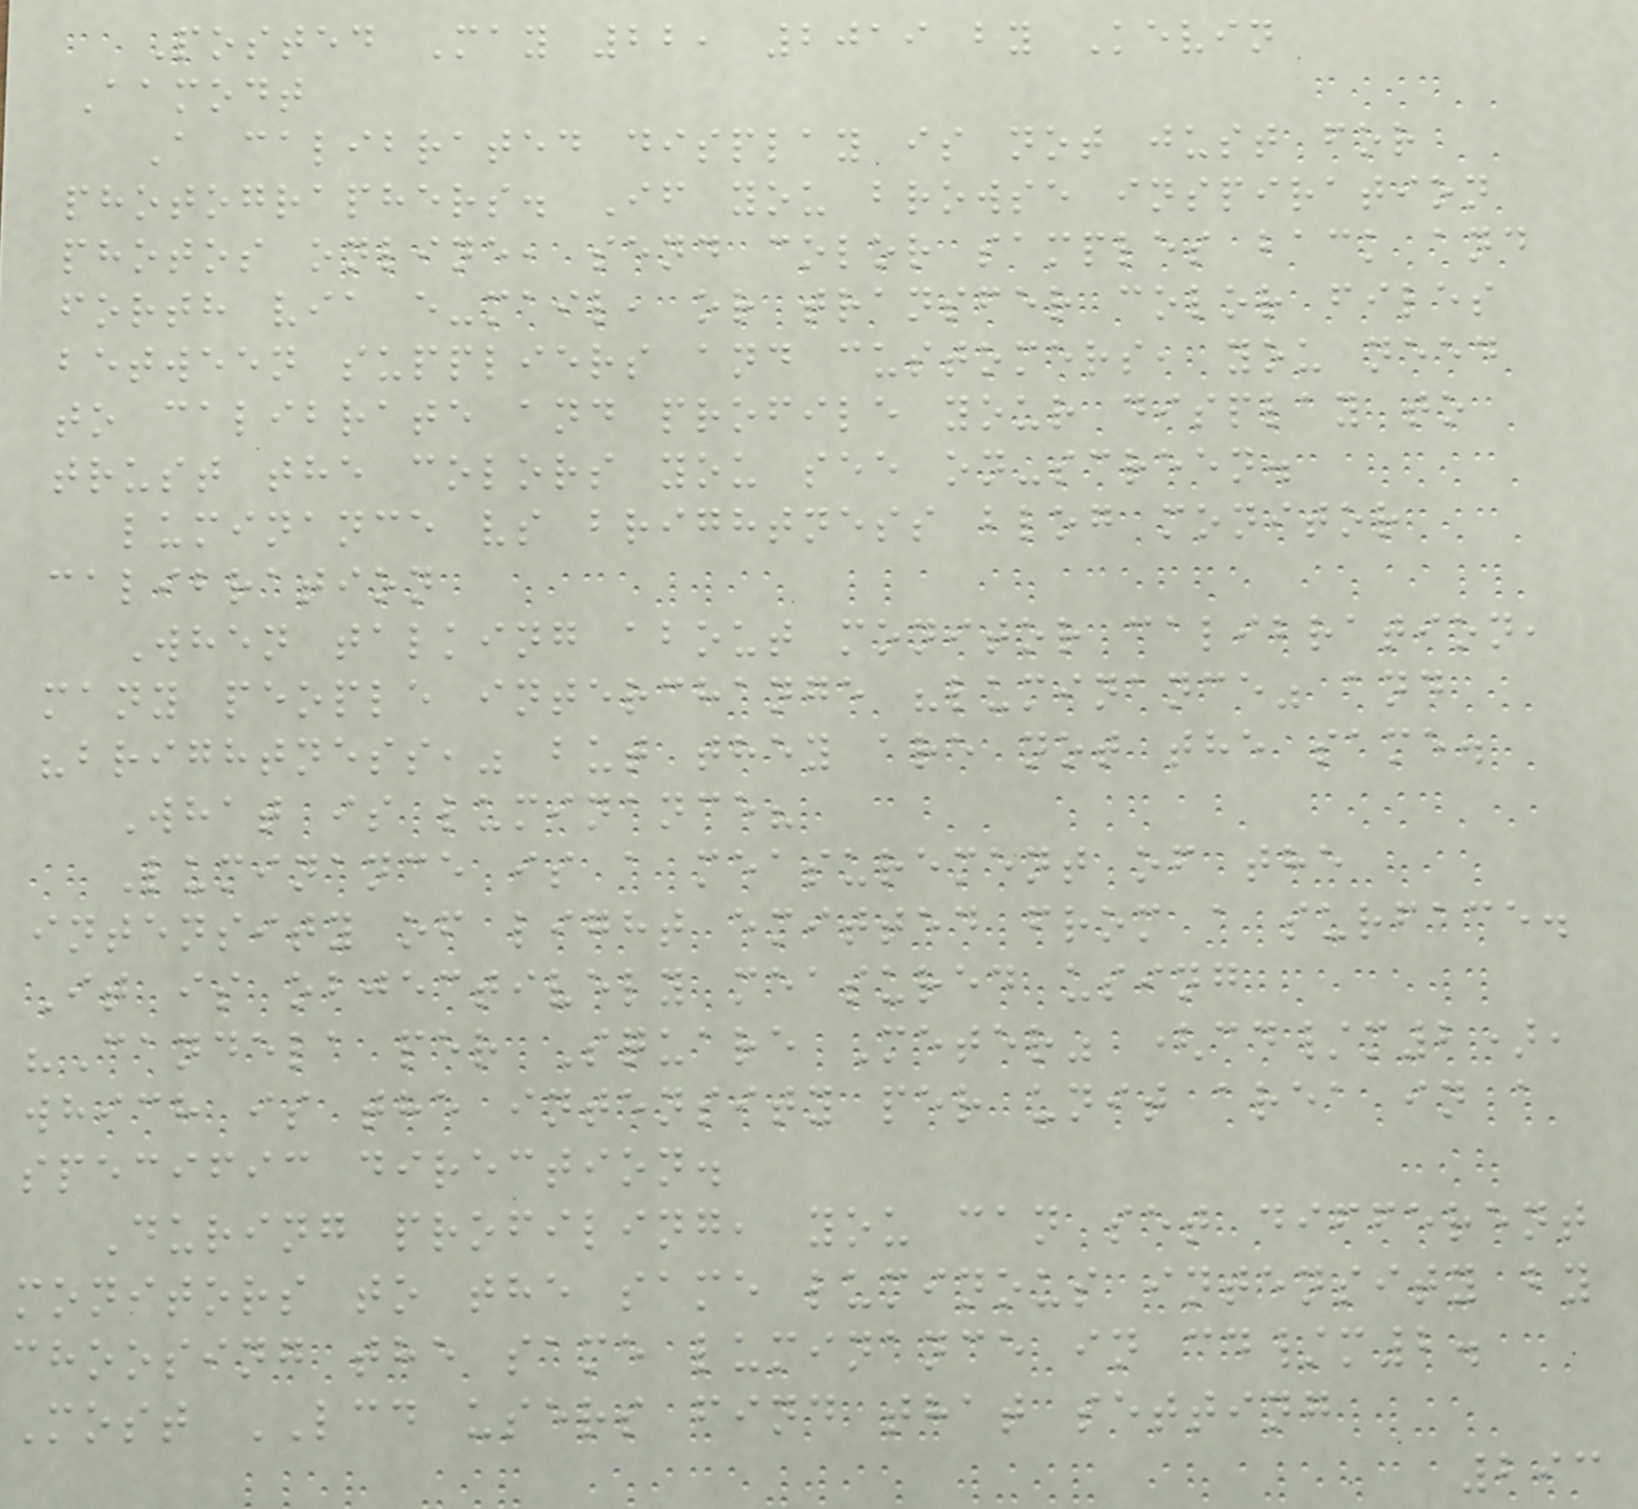Posted May 22, 2019 by Kevin
Aamodt
A calibrated display is not just for
photographers. If you browse inspiration
photos online, send color samples back and
forth via e-mail, or transfer color files
between suppliers and customers, you need
to calibrate and profile your display to
trust the colors you see on-screen.
luminance vs brightness blog monitor
calibration
When talking about monitor calibration,
many people interchange "luminance" and
"brightness," but they are not the same.
What is luminance?
Luminance is a measurement of the
intensity of light emitted from a surface.
It is objectively measured using
"Candela per Square Meter" (cd/m2),
which is the intensity per unit area in a
specific direction.
During profiling, you can set different
monitors to the same luminous intensity by
choosing the same luminance in cd/m2.
Most LCD users find that setting
293
